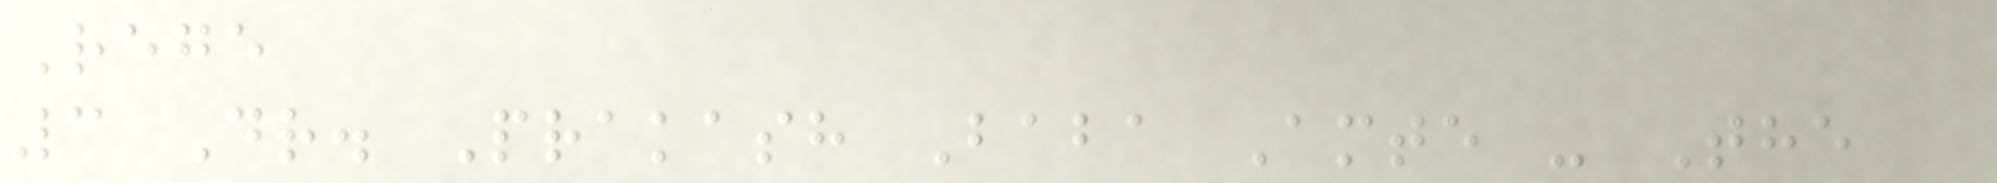Rege
3 Dr. Prakash Baba Amte - The
